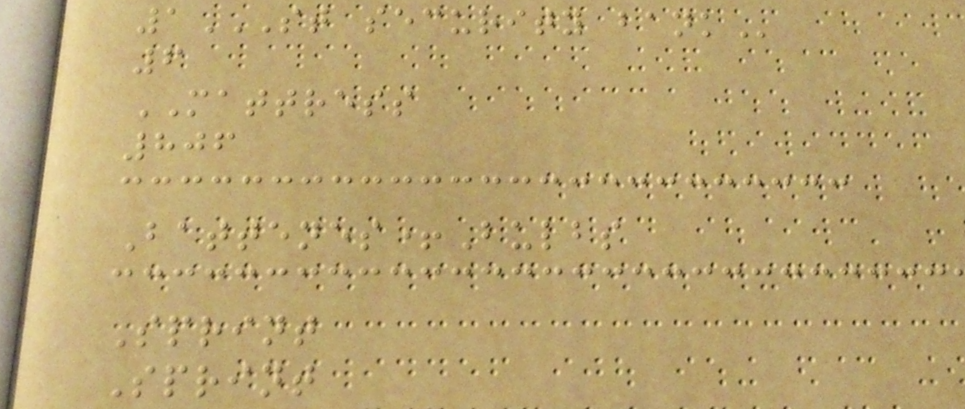1ST SECURITY BANK
6
MATTRESS
806
Battenes+Bulbs
Sprint
Sprint
